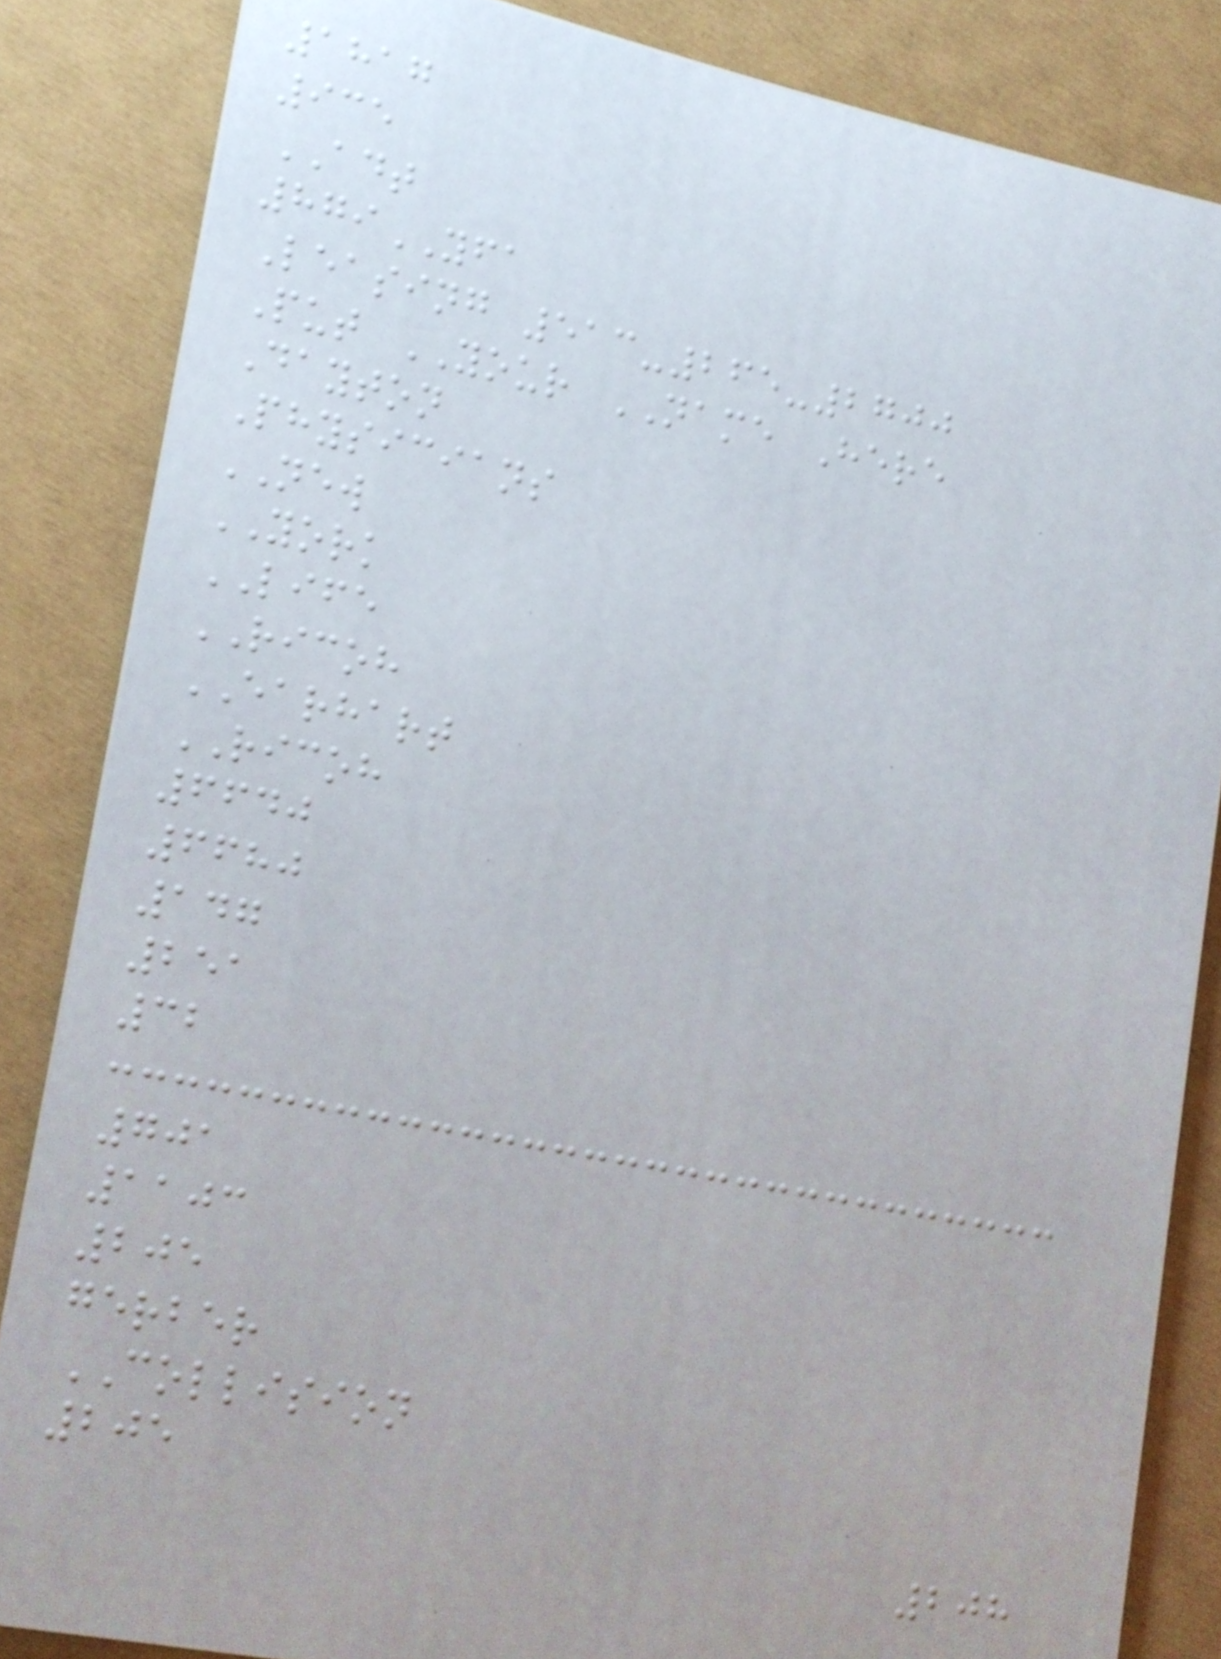1817
935
ADT
879YFA
Leasing 513-265-2700
Put YOUR NAME Here
Dayton
Physicians
NEW
YORK
LIFE
RICOH
EARHART
RICOH
6640
6680
147
251
32
701
1103
205
gerber
COLLISION
205
208
